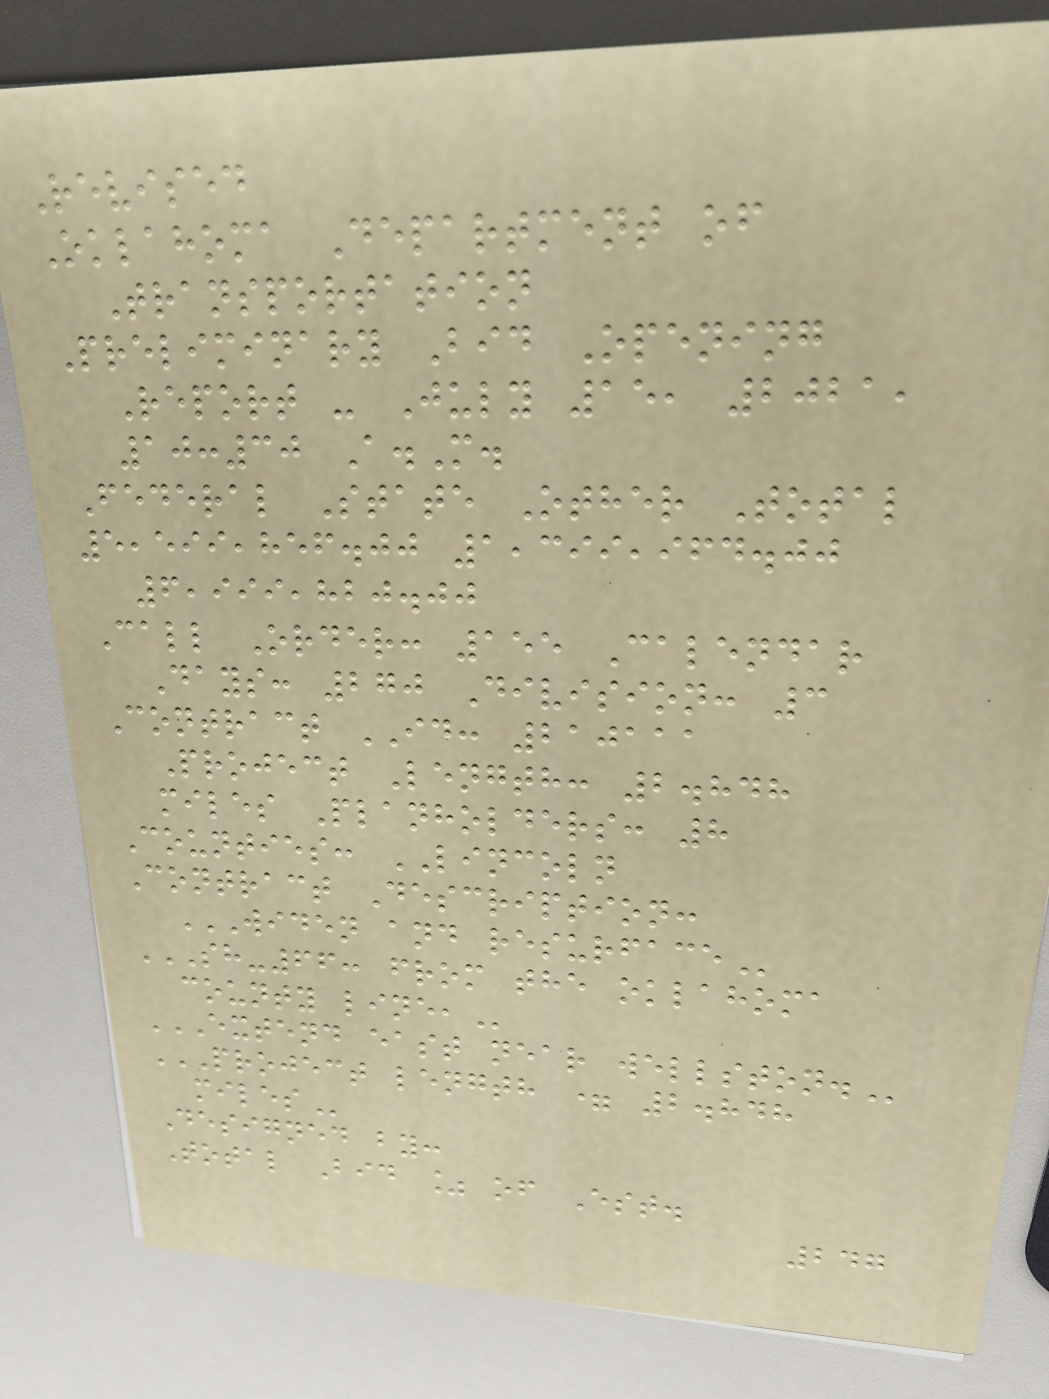Revised
Oklahoma Department of
Transportation
Preliminary Bid Opening
Report - July 15, 2021,
10:30 A.M.
Federal State Other Total
5,599,856.00 1,399,964.00
6,999,820.00
Call Order: 155 Calendar
Days: 270 Division: 3
Contract ID: 210111
Project Length: 2.848
miles Planholders: 8
Counties: LINCOLN
Contract Description:
WIDEN AND RESURFACE
SH-66: FROM THE OKLAHOMA
COUNTY LINE,
EXTEND EAST NEAR WELLSTON.
PROJECT LENGTH = 2.848
MILES
Designed by:
Total Bid % of Est.
247
